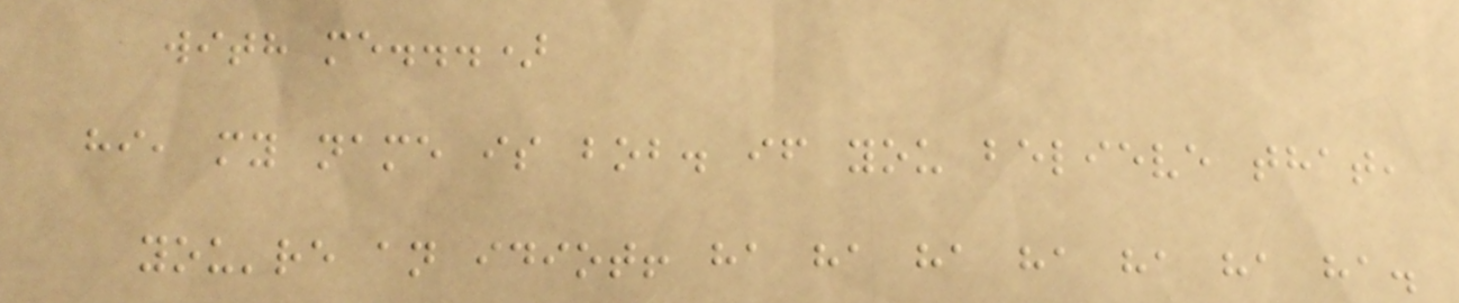with me...)
hi, my name is bob. if you believe that,
you're an idiot! ha ha ha ha ha ha ha.
